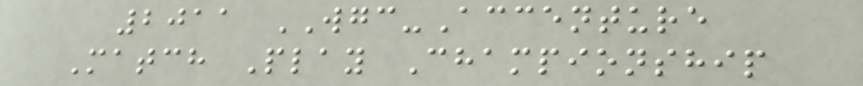2011 WGC-Accenture
Match Play Championship
